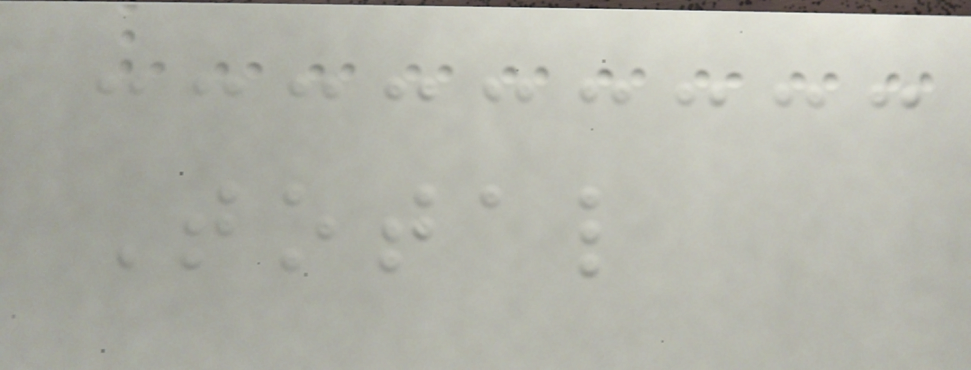Total
